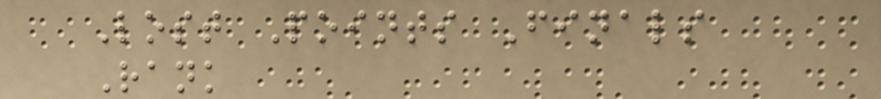Lost Points Finals
Rank
